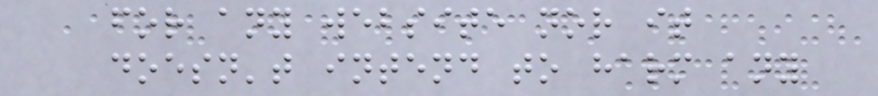for any website nor it
doesn't intend to harm any
